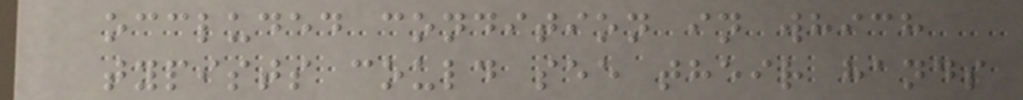occluded condition in which
typists could see their hands
